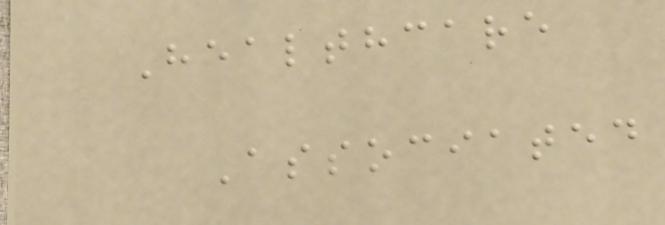Healthcare
Associated
